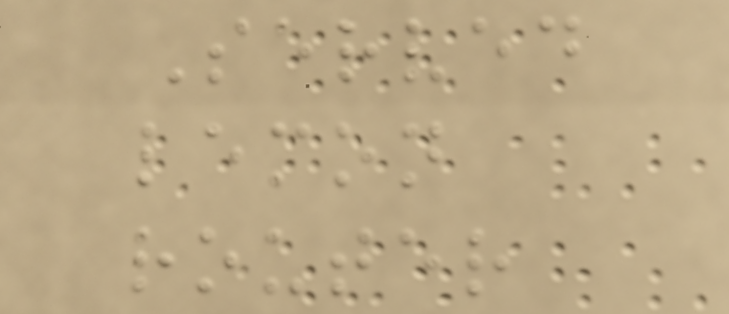Served
lemon
router
